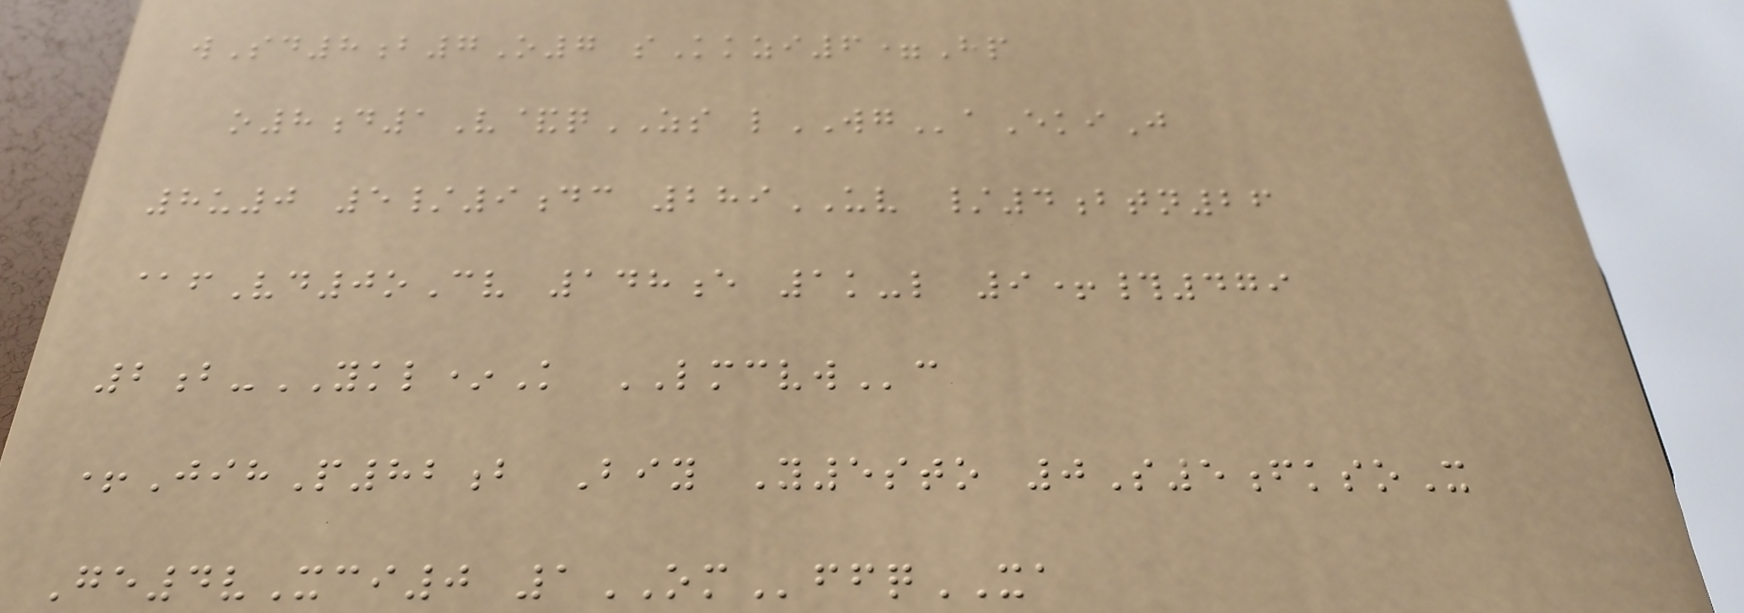wSd8b7O7 sKkzi6=Hp
o8d1V&qZS lWGaEkiJ
8u0 5/9dc 289UV /4btn26
@fVd0oCv 148e 1k-l 9+#479
2b-YKL*K LMCVWc
+JihP82b Biy Y5sto 0S5fksoX
Ge4vXci0 1OMffqXA
